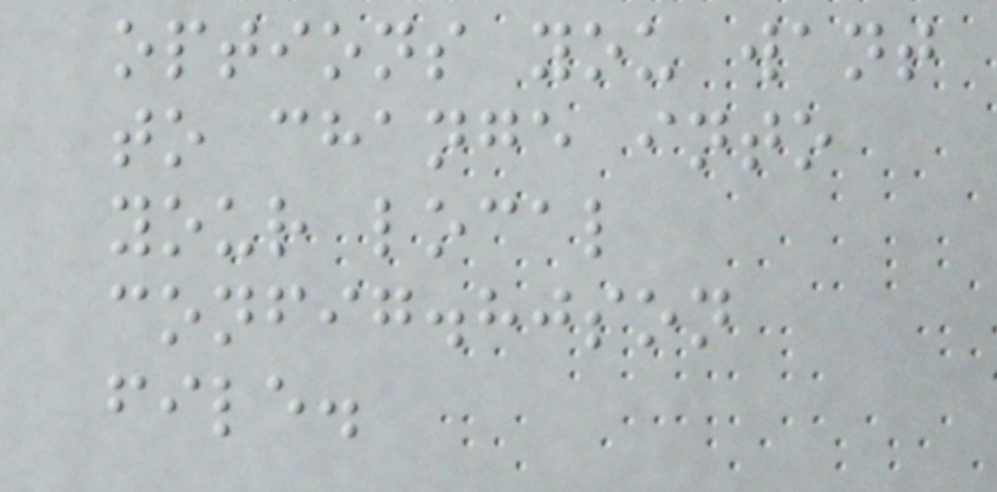options you want
to change into
your local
config.hjson
file.
